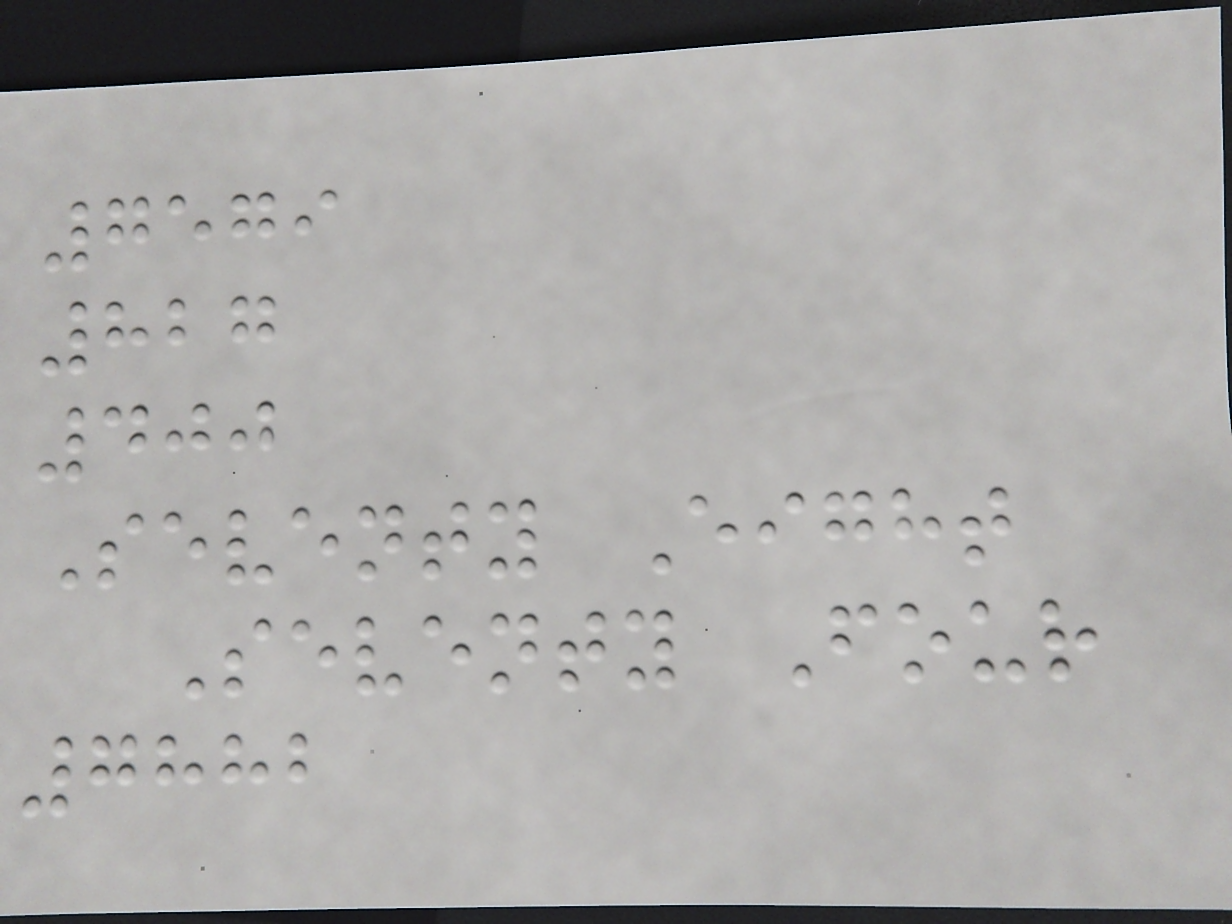7579
827
400
Seventy Eight
Seventy Four
7882
